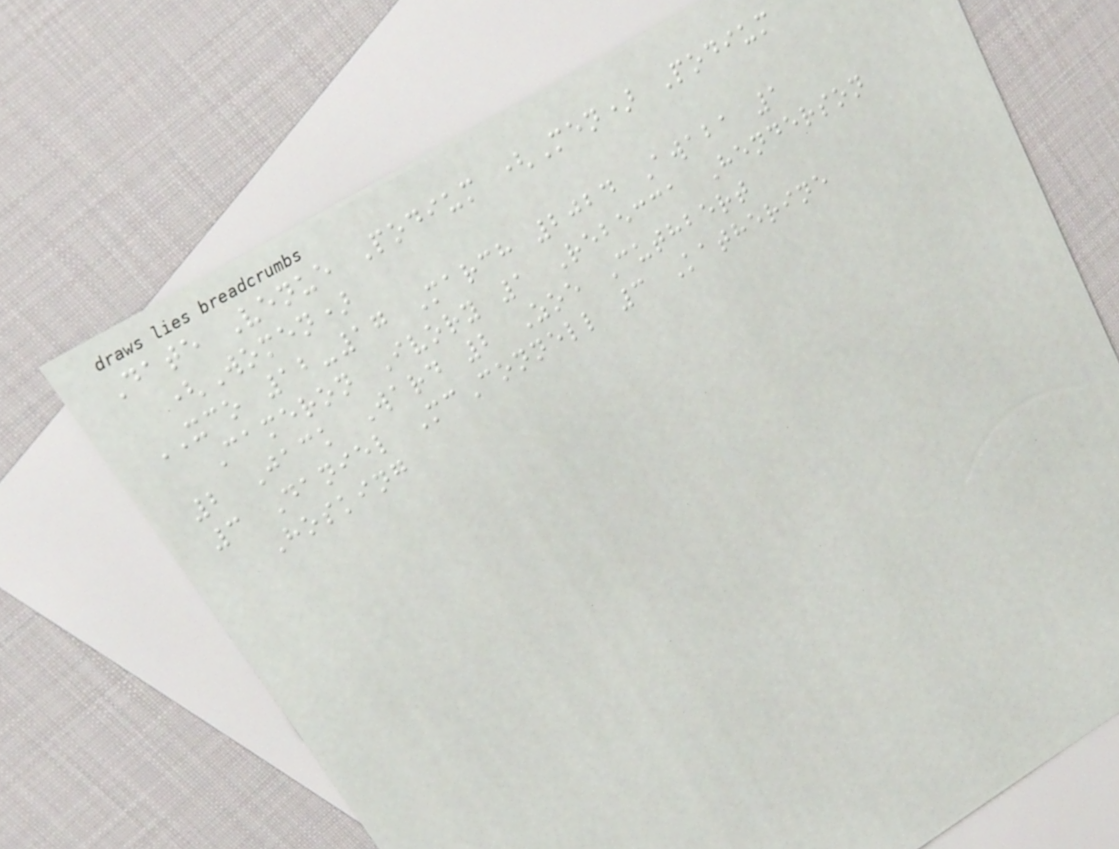Date Venue Podium (Men) Podium
(Women)
XCO 12-17 March 2024 Awaba 1
Cameron Ivory 1 Rebecca Henderson
2 Jack Ward 2 Zoe Cuthbert
3 Daniel McConnell 3 Katherine
Hosking
